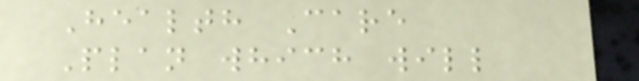Health Care
Plan which will
